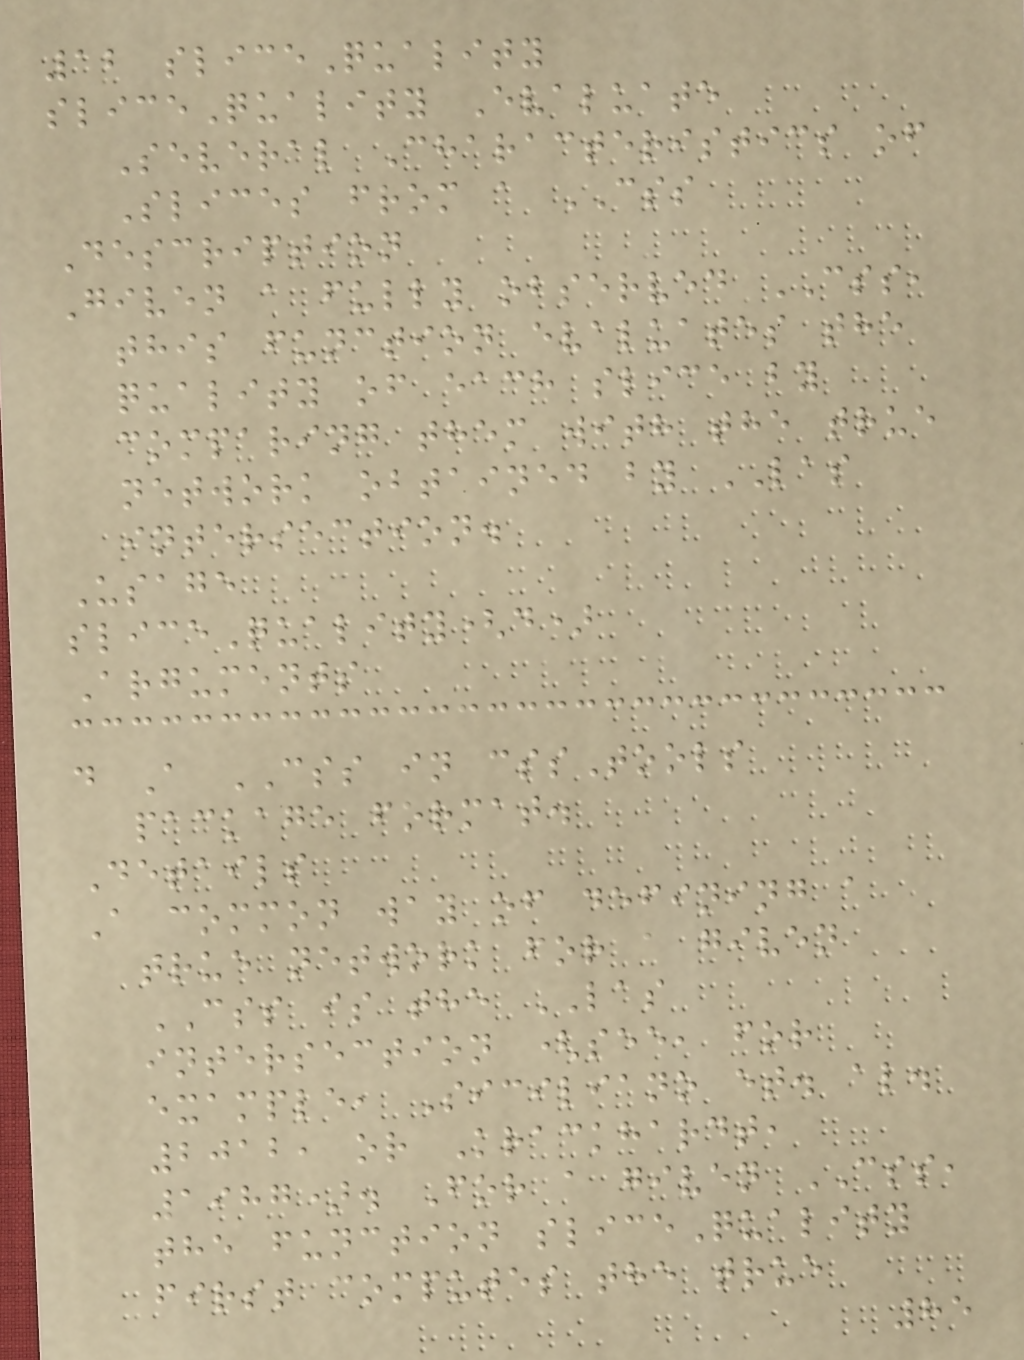12 sliceQuality
sliceQuality Evaluate
Several Characteristics of
Slices from a CSS
Description
Given a fully observed CSS,
this function evaluates the
quality of each slice by
comparing them with the true
network obtained by LAS
intersection.
Usage
sliceQuality(d)
Arguments
d A CSS in cssTools
package format.
Details
A common way of defining a
true network for a given
CSS is the LAS
intersection (see, for
example, Siciliano et. al.
2012, or Krackhardt,
1987). For a given CSS,
the function sliceQuality
first computes the true
85
